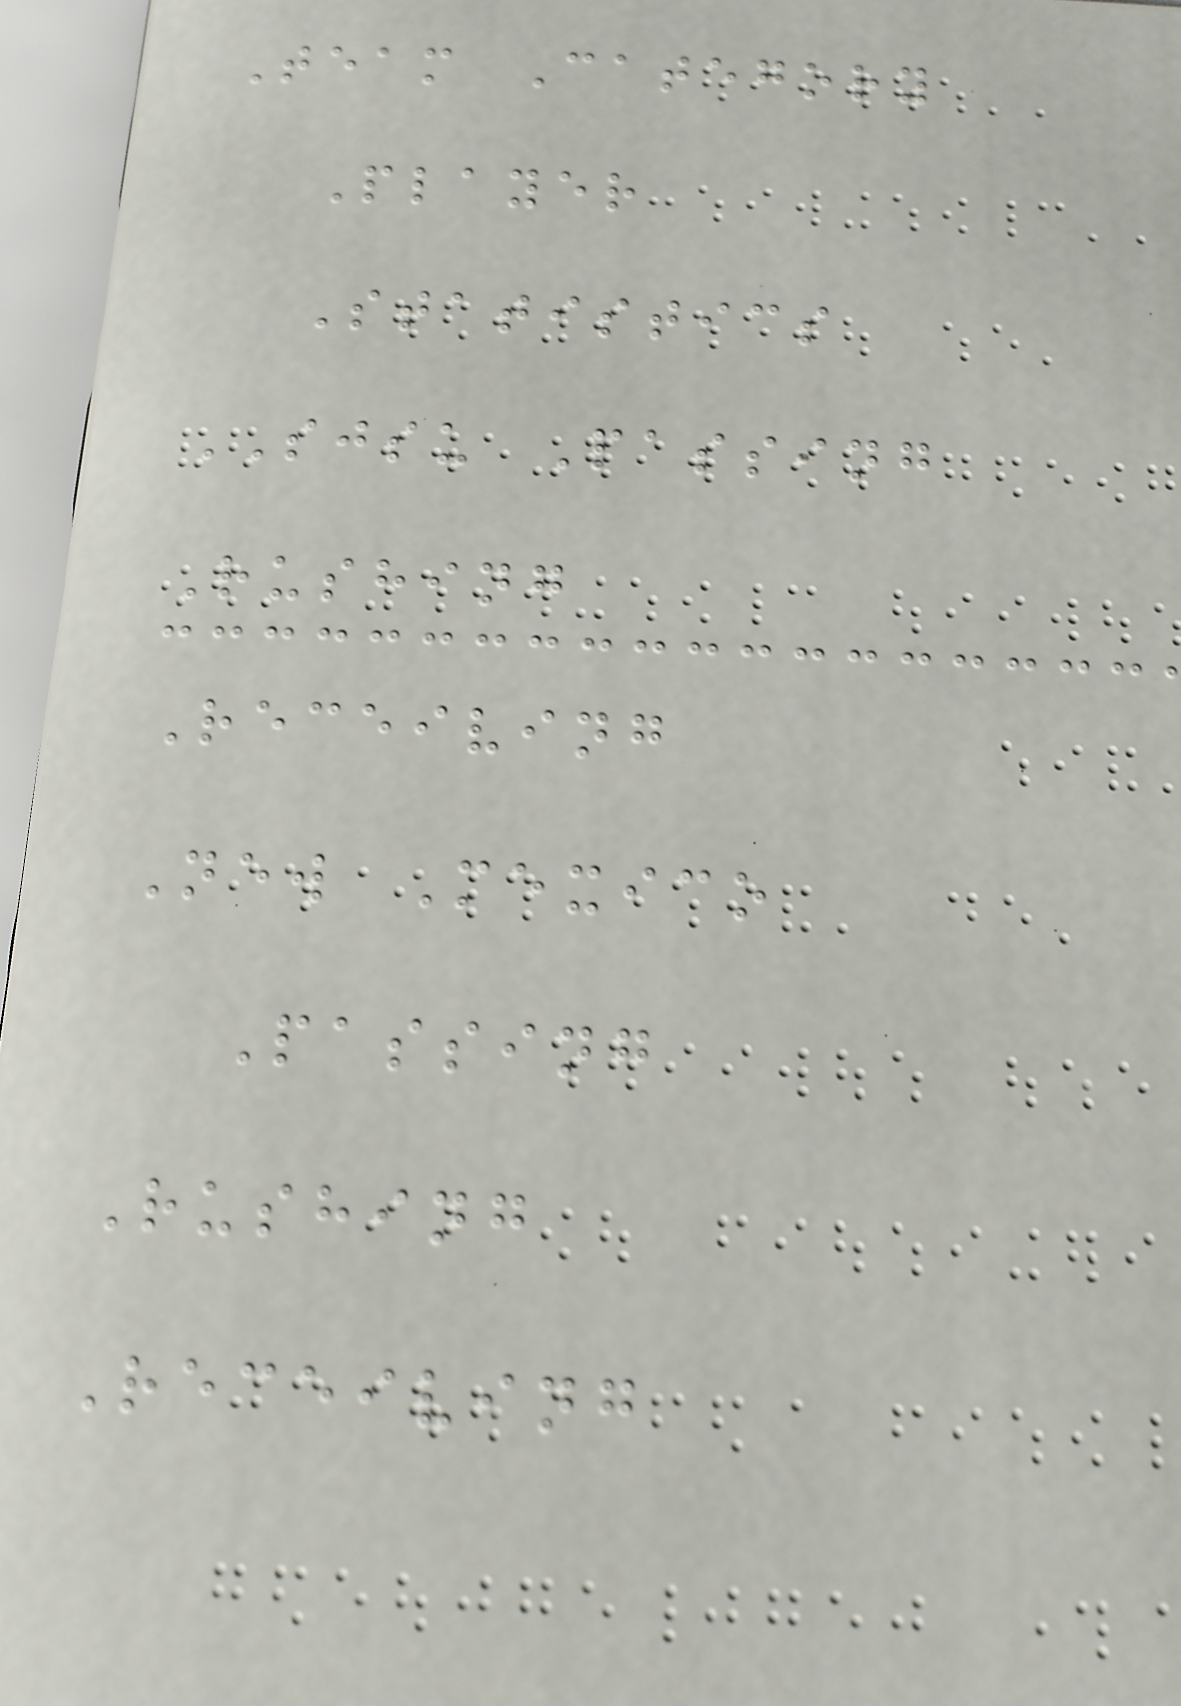Team Category
Player
Statistics
SJSU Passing
Rushing
Receiving
New Mexico
Passing
Rushing
Receiving
